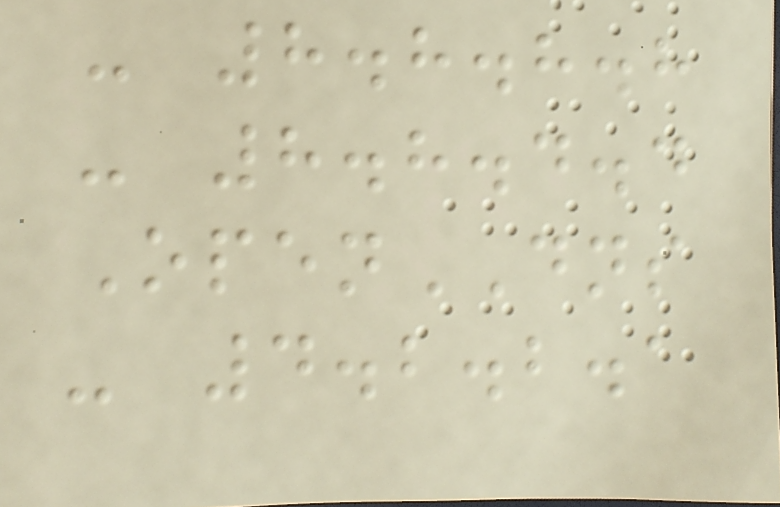- 8.8.8.8
- 8.8.4.4
OpenDNS
- 4.2.2.1
